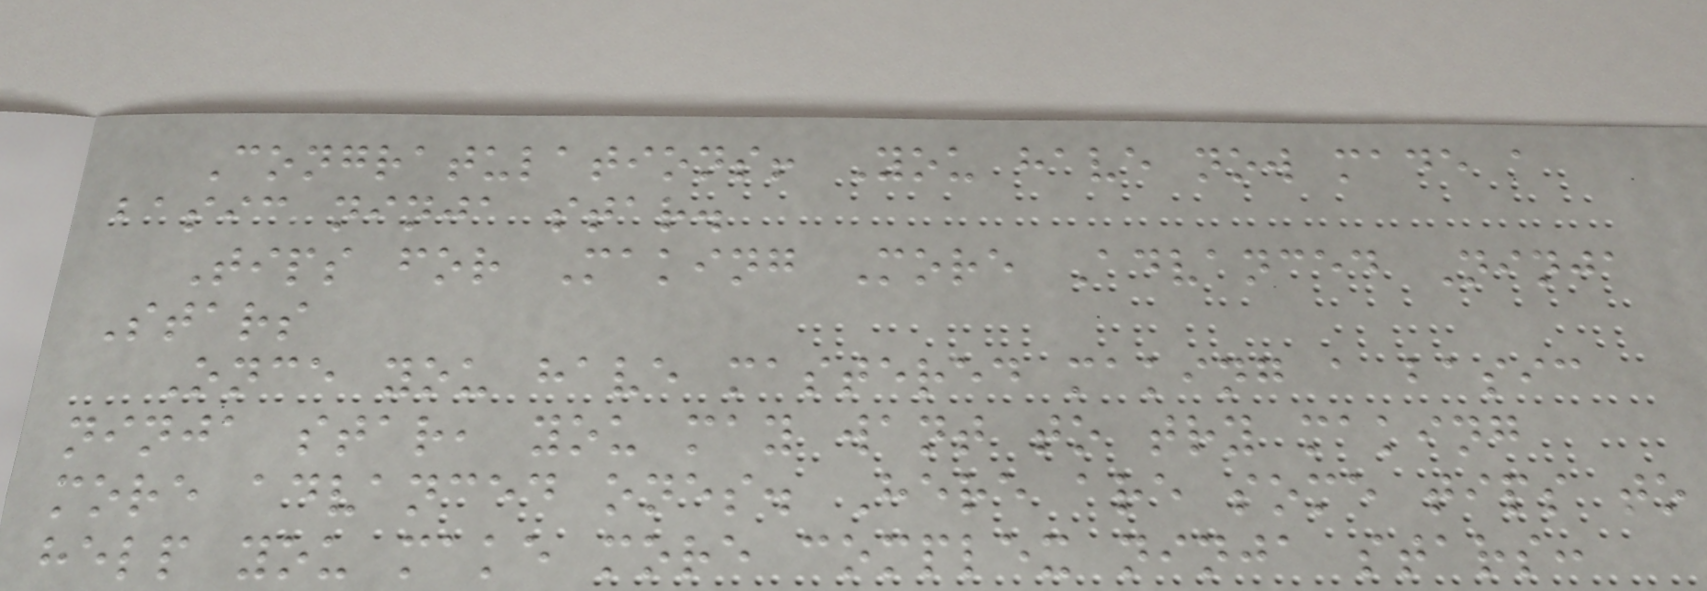Congratulations! You have now made a
basic ninja star.
Tips for Making More Advanced Ninja
Stars
Once you have mastered making a basic
ninja star, you may want to try making
more advanced ones. Here are some tips to
help you make more complex ninja stars:
